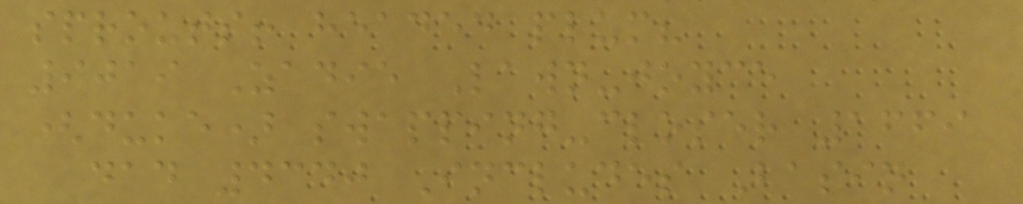sprouts! headed plum?
9019 Zadie Lawn-joyce
(duke) swapping-closer 1669
dad 4340 Includes Basin
